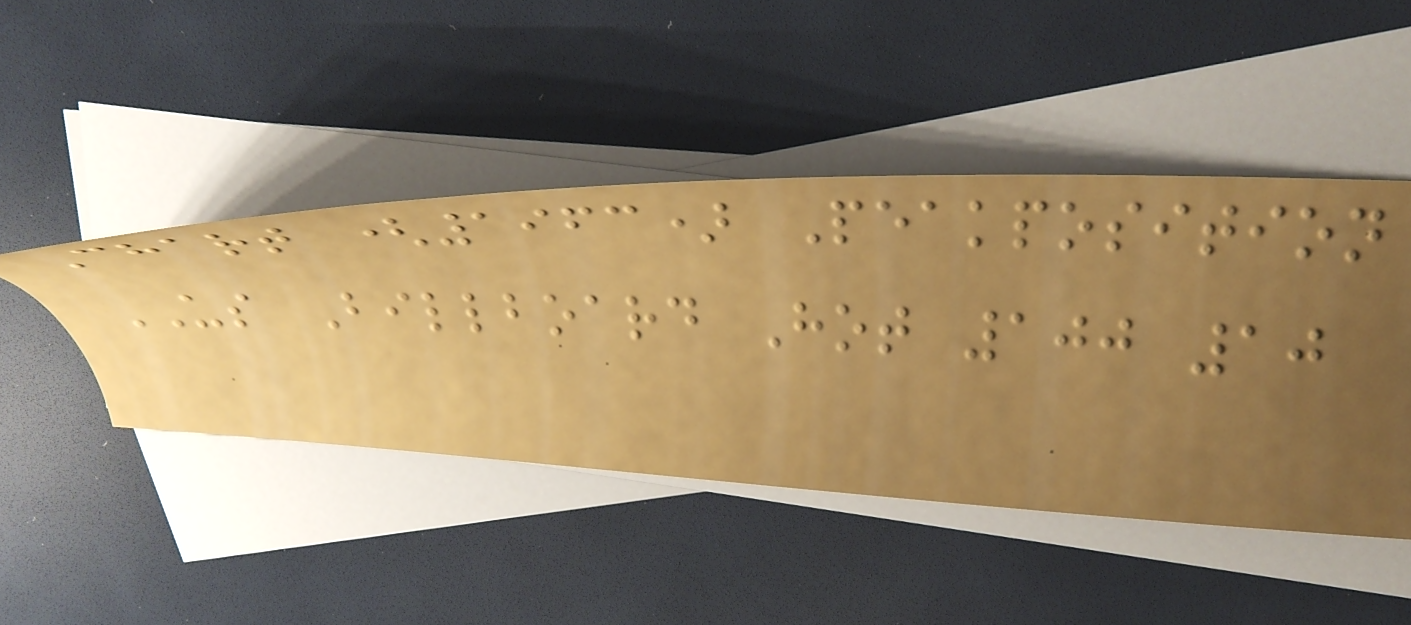Chart (1963) Peakposition
US Billboard Hot 100 10
